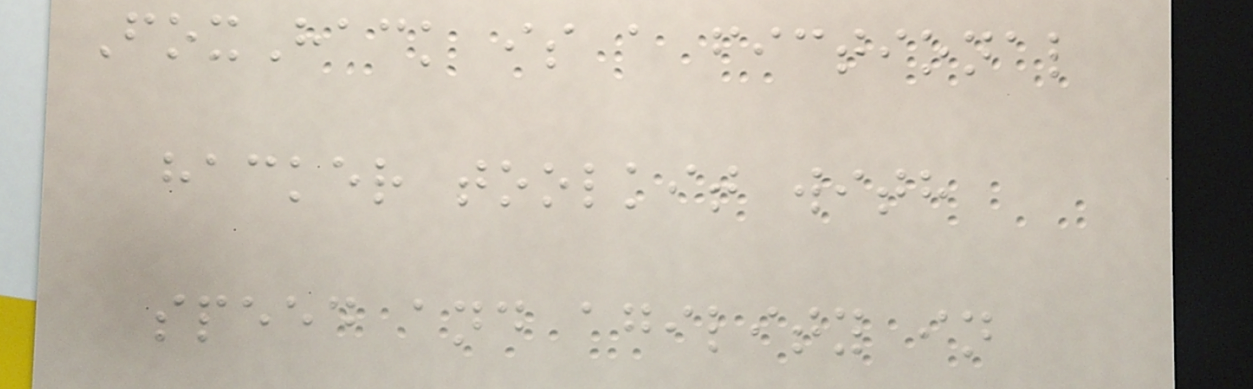FoxHack is a fictional
hacker toolkit with
speed and agility in
